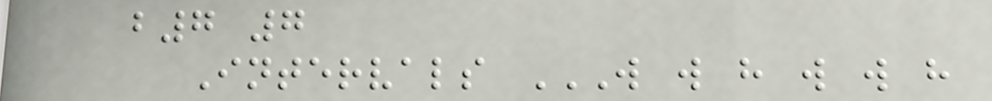b7 7
Intervals W W H W W H
